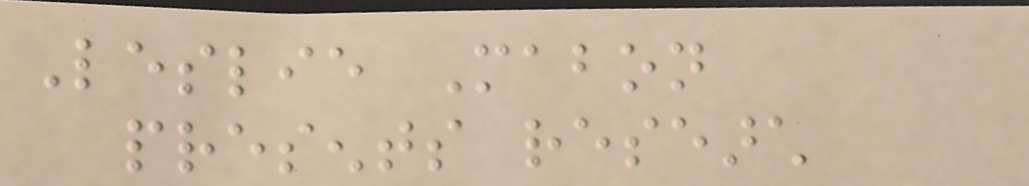Leslie Mabon
presents research
